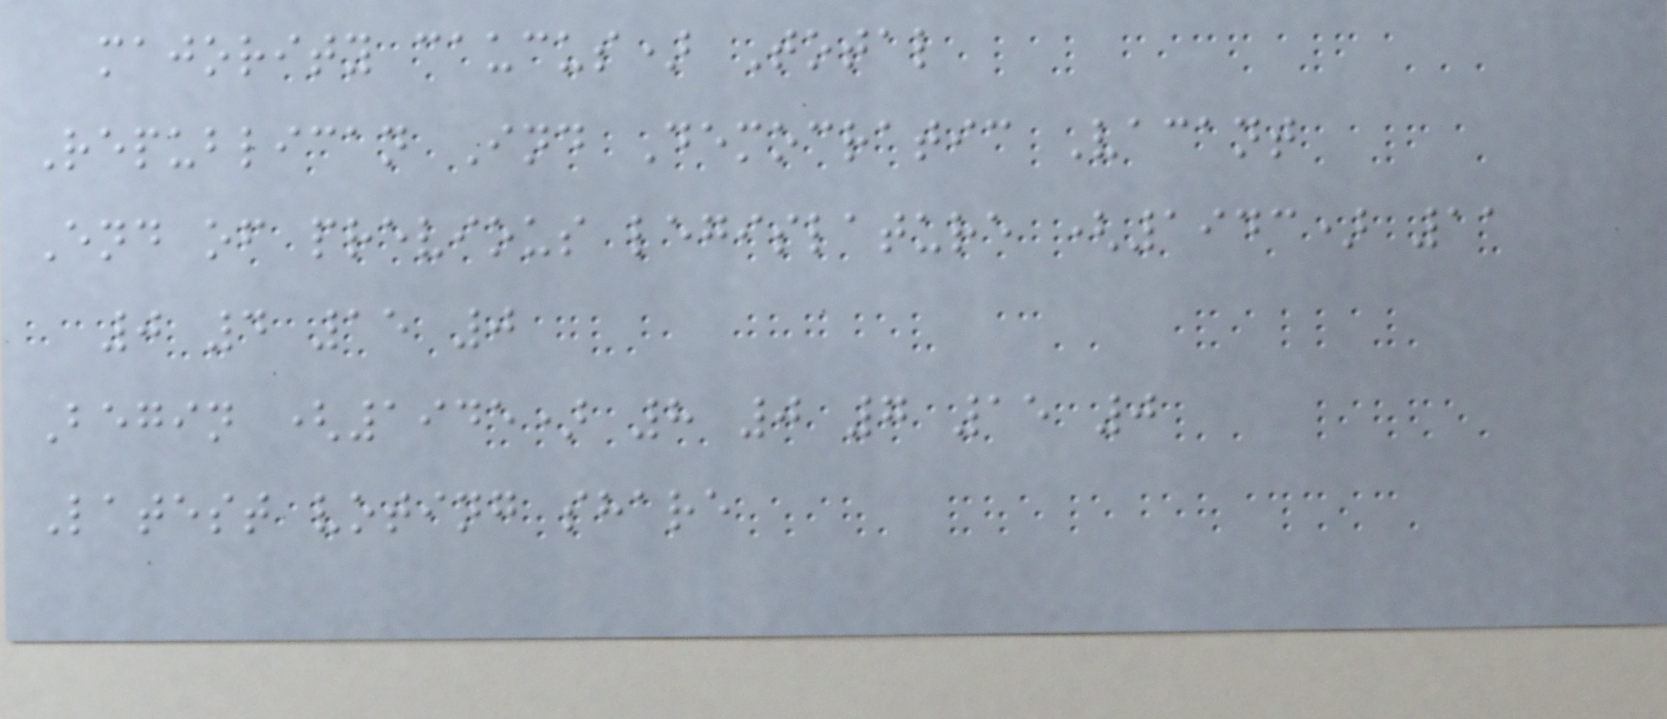majority caucus) Total
Republican Ind Democratic Vacant
End of previous legislature (1943) 11
0 4 15 0
Begin (1945) 8 0 7 15 0
Latest voting share
